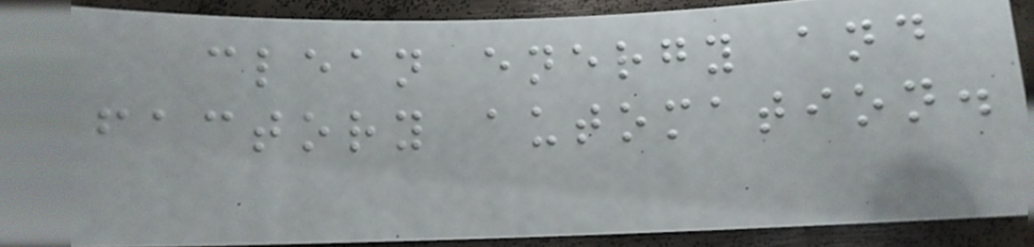clean energy and
factory automation.
